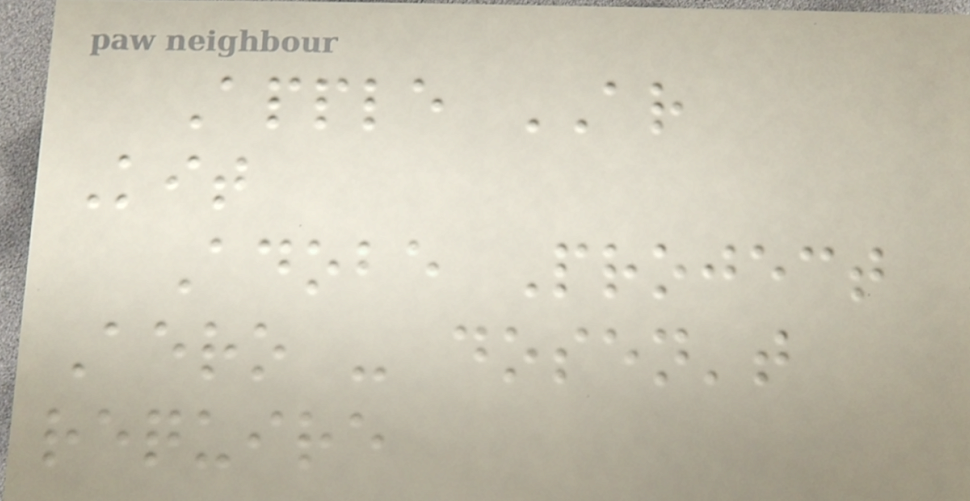Apple AR
Kit
Adobe Project
Aero - dosen't
require
